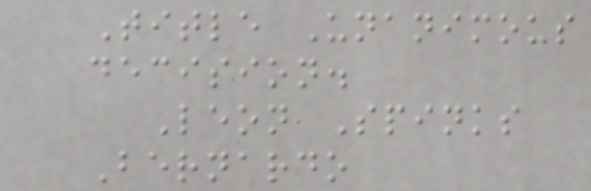Title Unanimous
decision.
Leon Spinks
Bernardo
